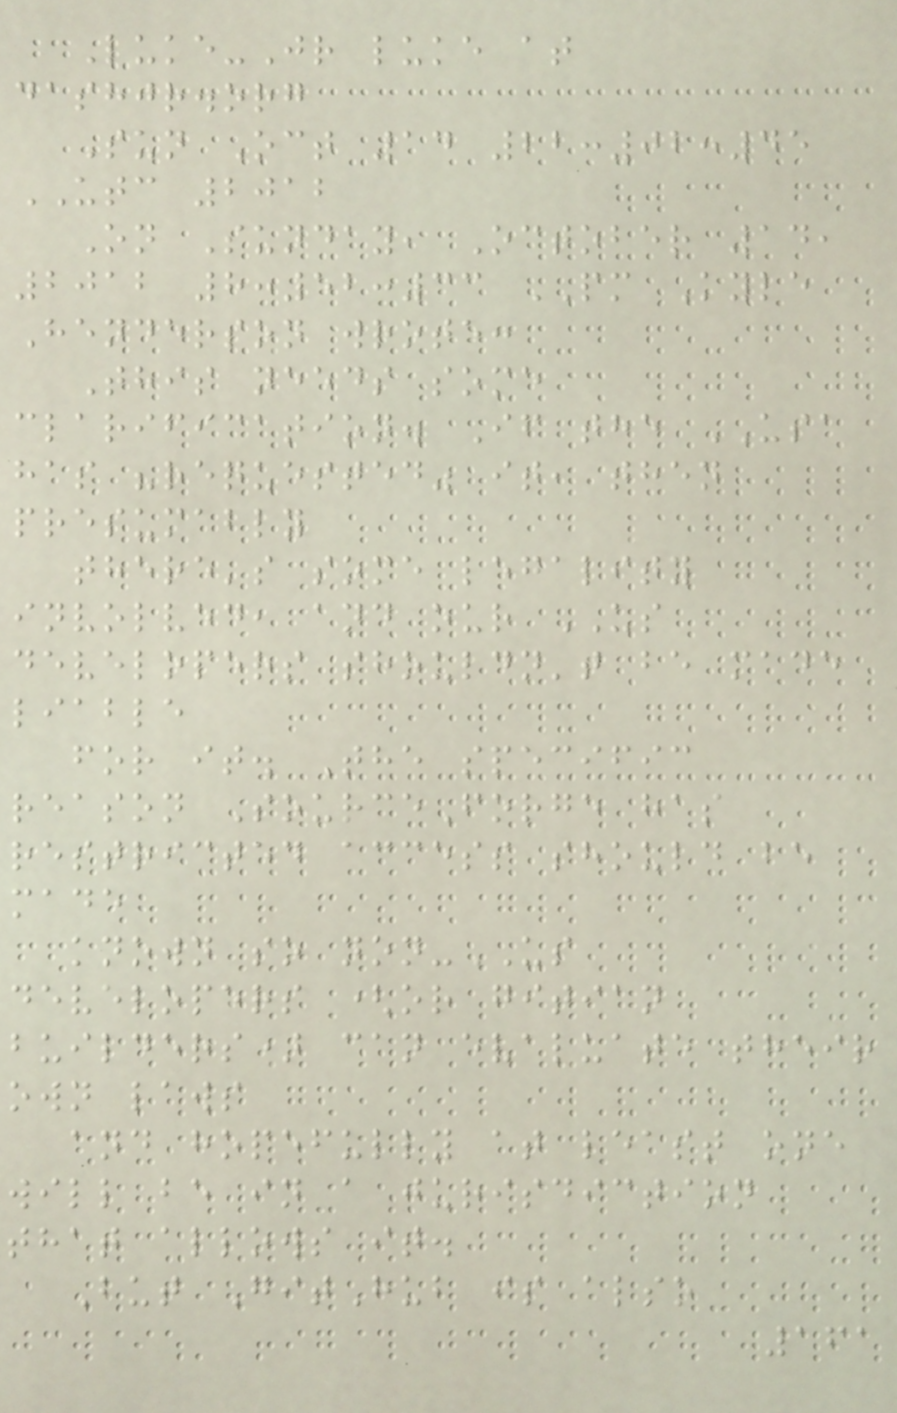Luke-Jr luke at
dashjr.org
Sun Oct 14 22:02:45
UTC 2012
On Sunday, October 14,
2012 8:52:33 PM Kyle
Henderson wrote:
This needs some
clarification. If the USA
has "requested" it, then
presumably
there's some legality
involved, and our US
developers shouldn't be made
liable
for it. The specific
reason SourceForge has
restricted access should be
made
known so non-US
developers (or gitian
builders) can evaluate their
own laws
and hopefully at least one
will be in a jurisdiction
that allows it.
But GitHub is also
161
